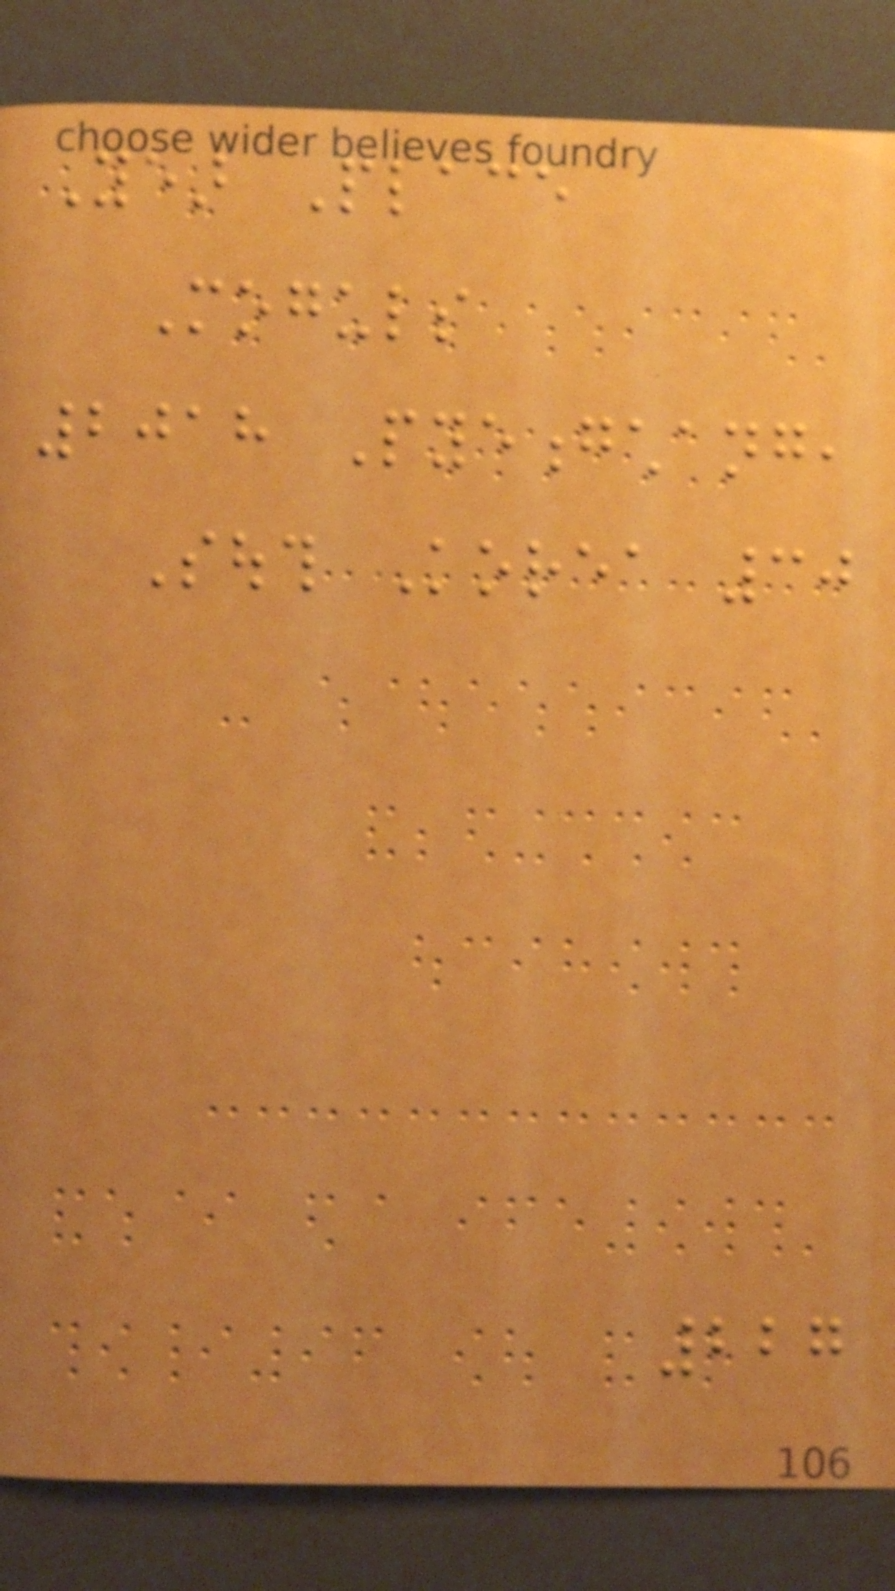Year Place
Moguls
2018 Pyeongchang,
South Korea 30
227
